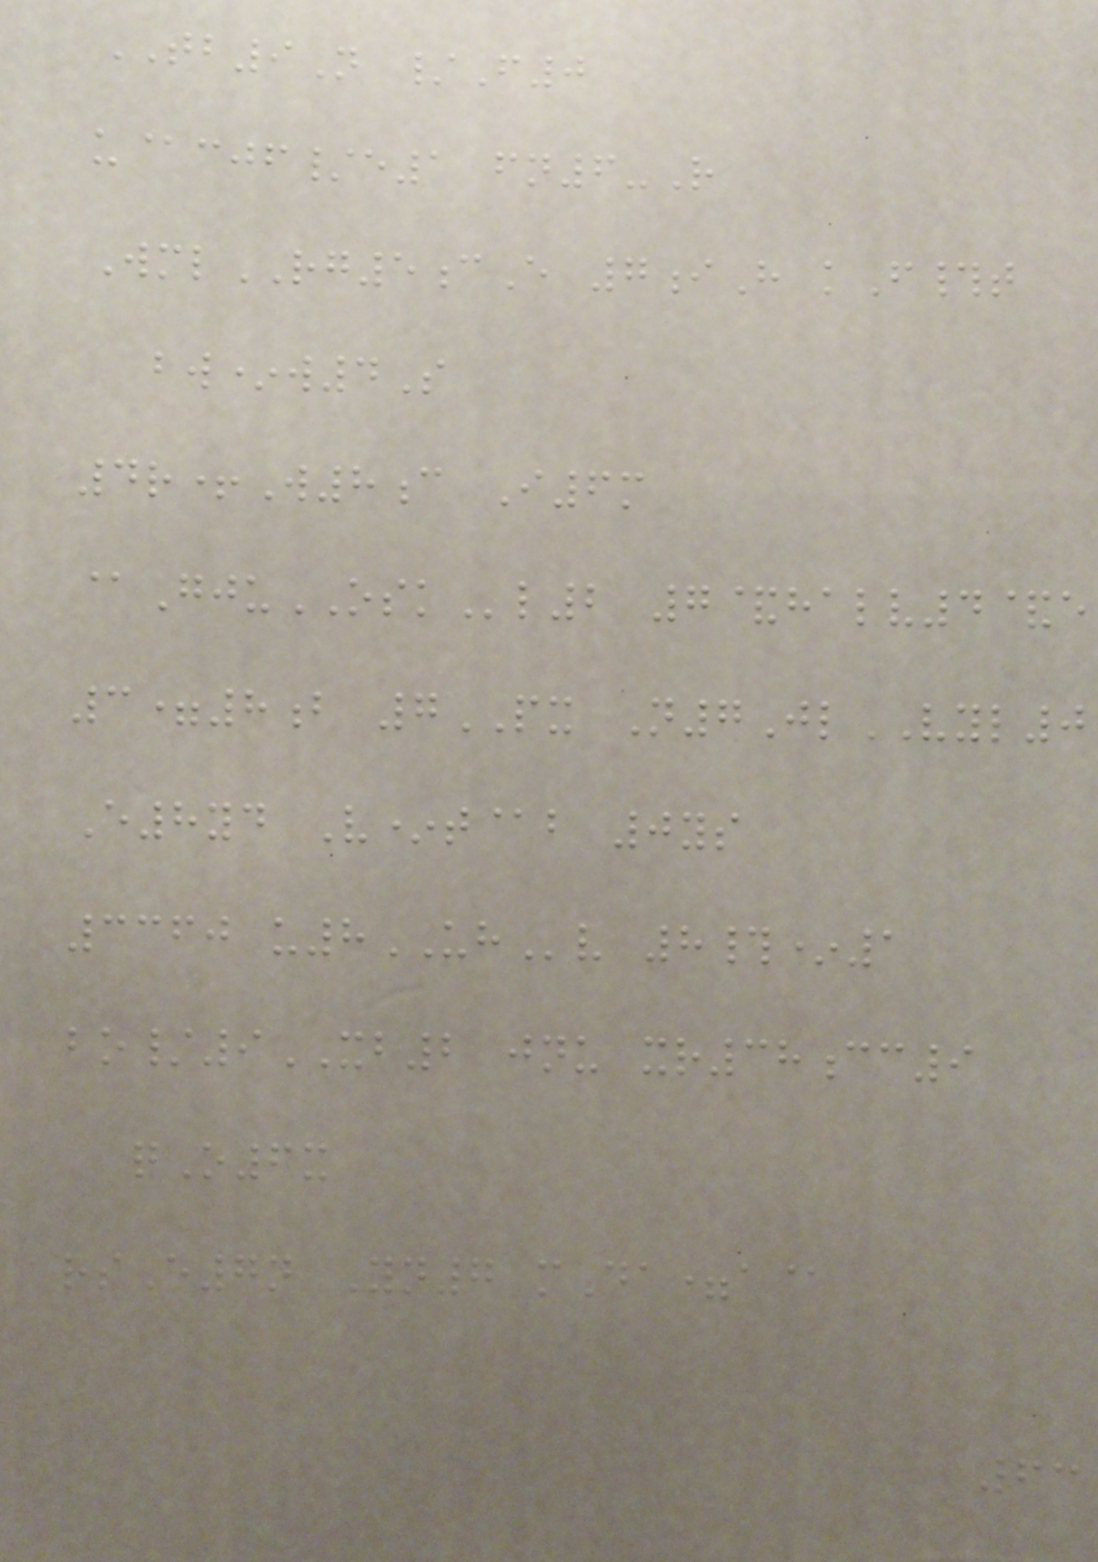TB9N /F0
u@cjf/e1 fn6-R
WmlRG5cE 7iH kF#t
bw*w4S
4r+W8c I6m
@GjuOSKl2 7&halv4&e
3=8b 7PX N7JlVYL0
E8yd V*t@b 0ys
3360 u8UHv 8#*1
bo/9XB2 jnu xr38cc9
qO6x
rsE7n Yn7 mDa=a@
63
